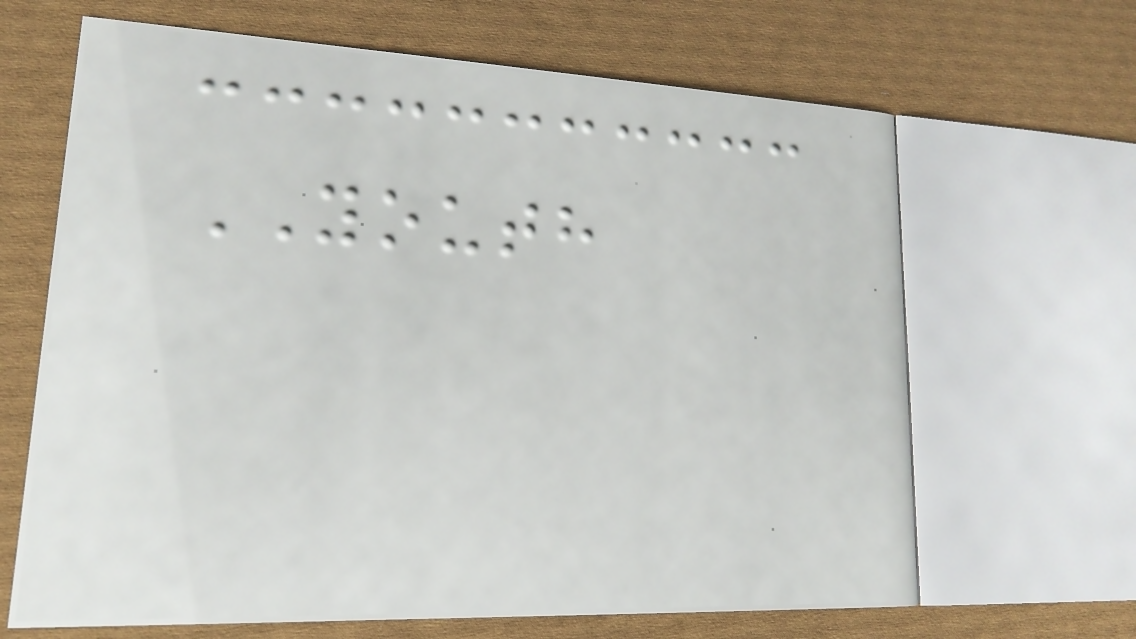YOUTH
